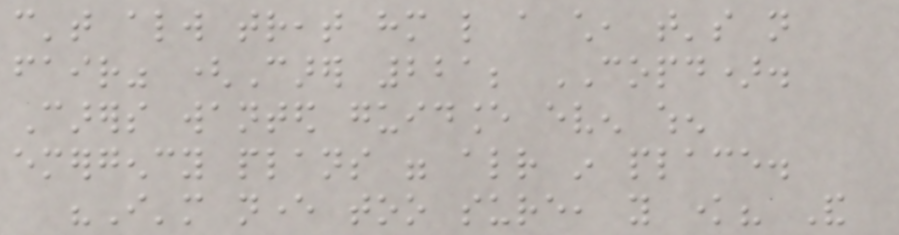can't always treat him like a child, that's not
fair" (Carer 221; COPD).
Carers wanted guidance even when
emergency plans were already in place.
"I'm never too sure, you know? And
